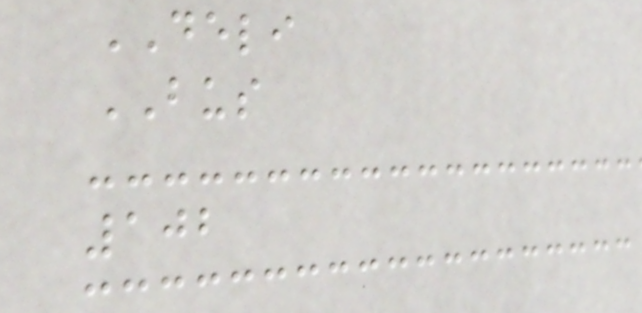DELI
BUS
102
